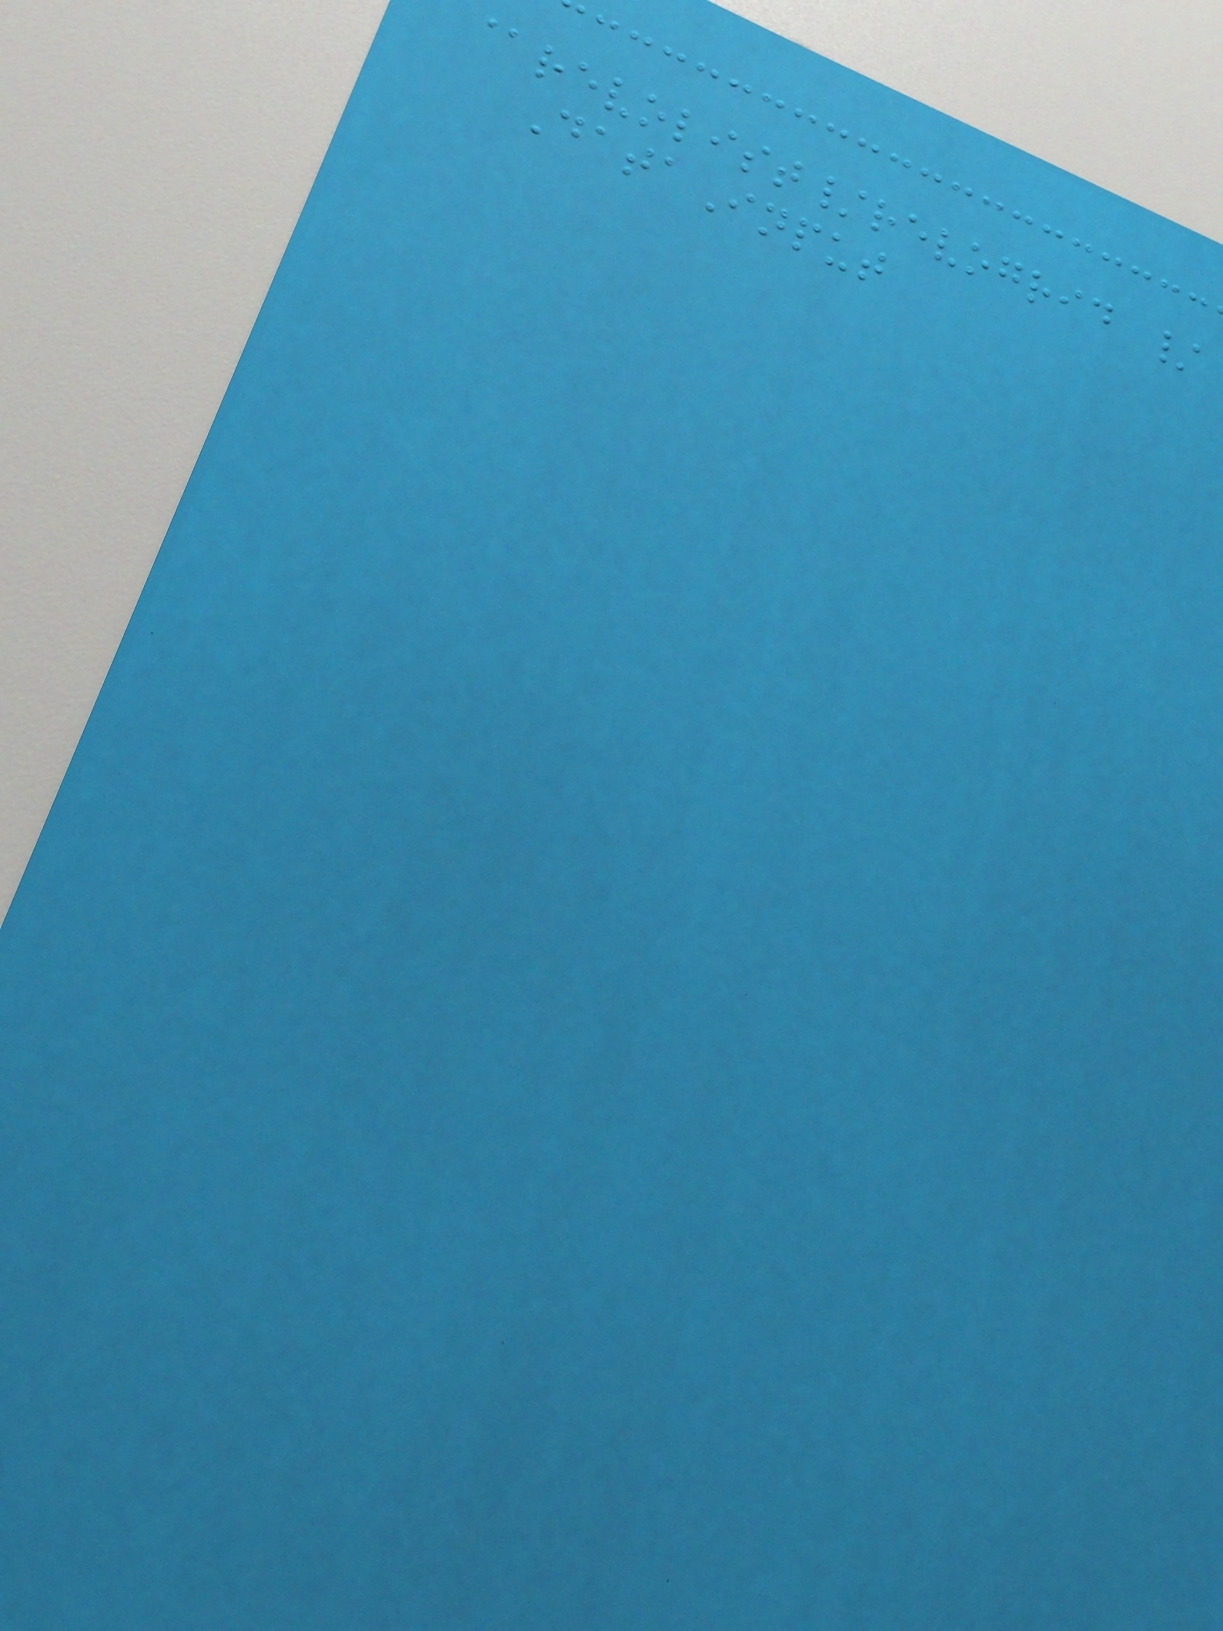@revolist/revogrid /
DataInput
